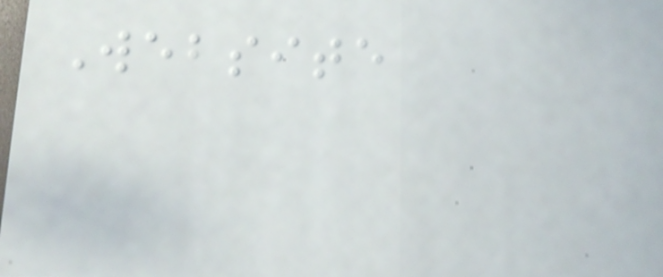Website
